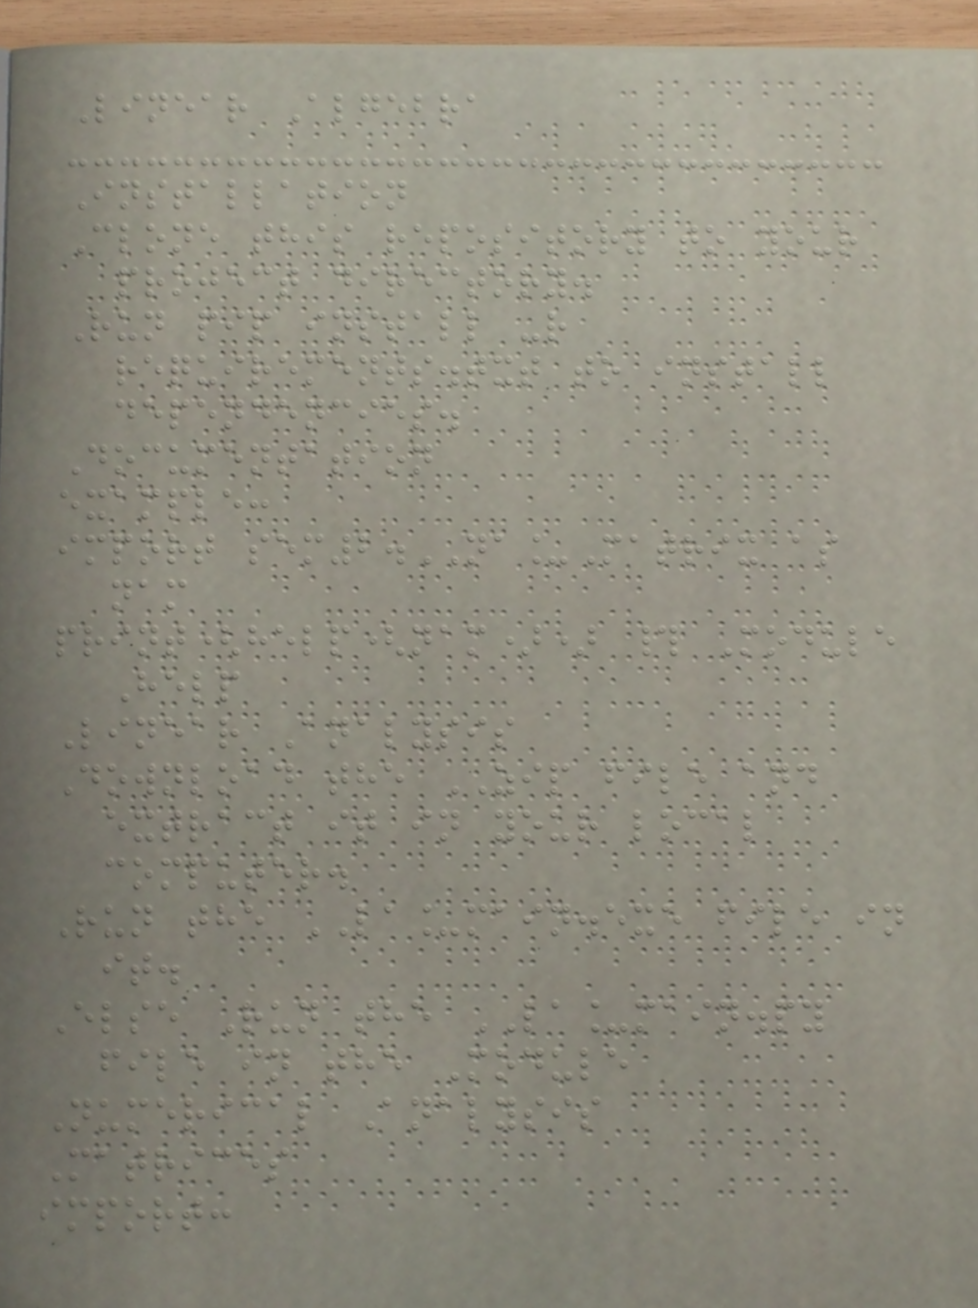Linear Algebra
Installation
Clone this repository to your
project directory.
Run pip install -r
requirements.txt to install
dependencies.
Documentation
example:
import sem2.NA_Matrix as
nam
print(help(nam)) # Module
Help
Linear Analysis
Download the ZIP file and
extract it in your local
computer.
Run the LA_main.exe file in
it.
Else Run the LA_main.py
file in the Module
Numerical Analysis
Matrices
import:
